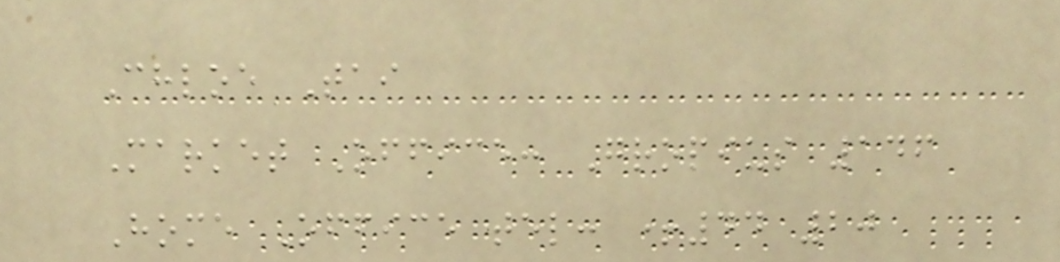Chloe Tai
Market Office: Gropius 146
Home Office tel: +44 20
